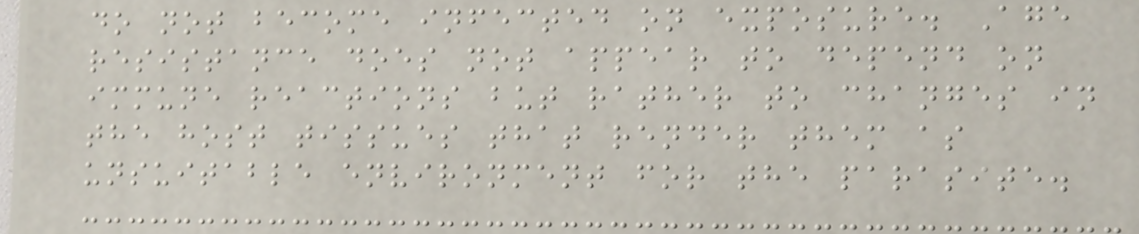do not become infected on exposure. Age
resistance does not appear to depend on
immune reactions but rather to changes in
the host tissues that render them as
unsuitable environment for the parasite.
